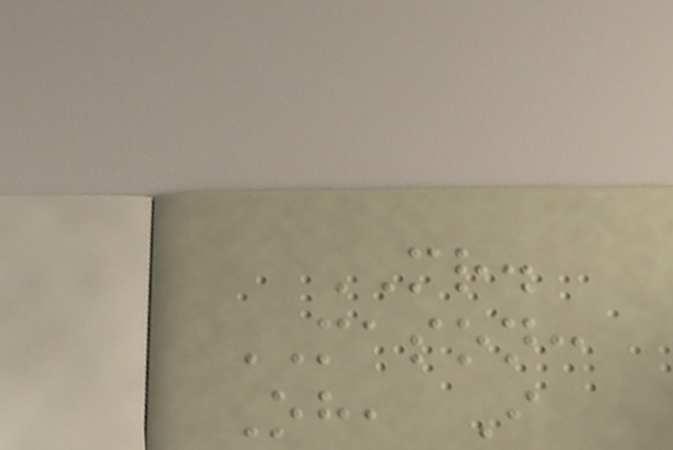MR.
MASON:
Oh, I
